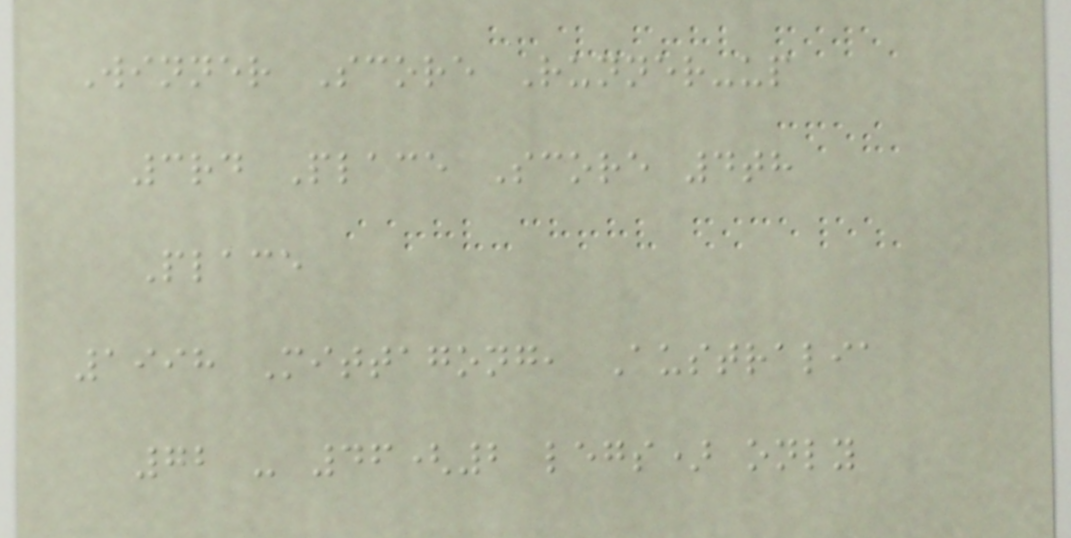Winner Score Runner-up
3rd Place Score 4th
Place
1998 Mittagong, Australia
72 - 46(2 legs) only
